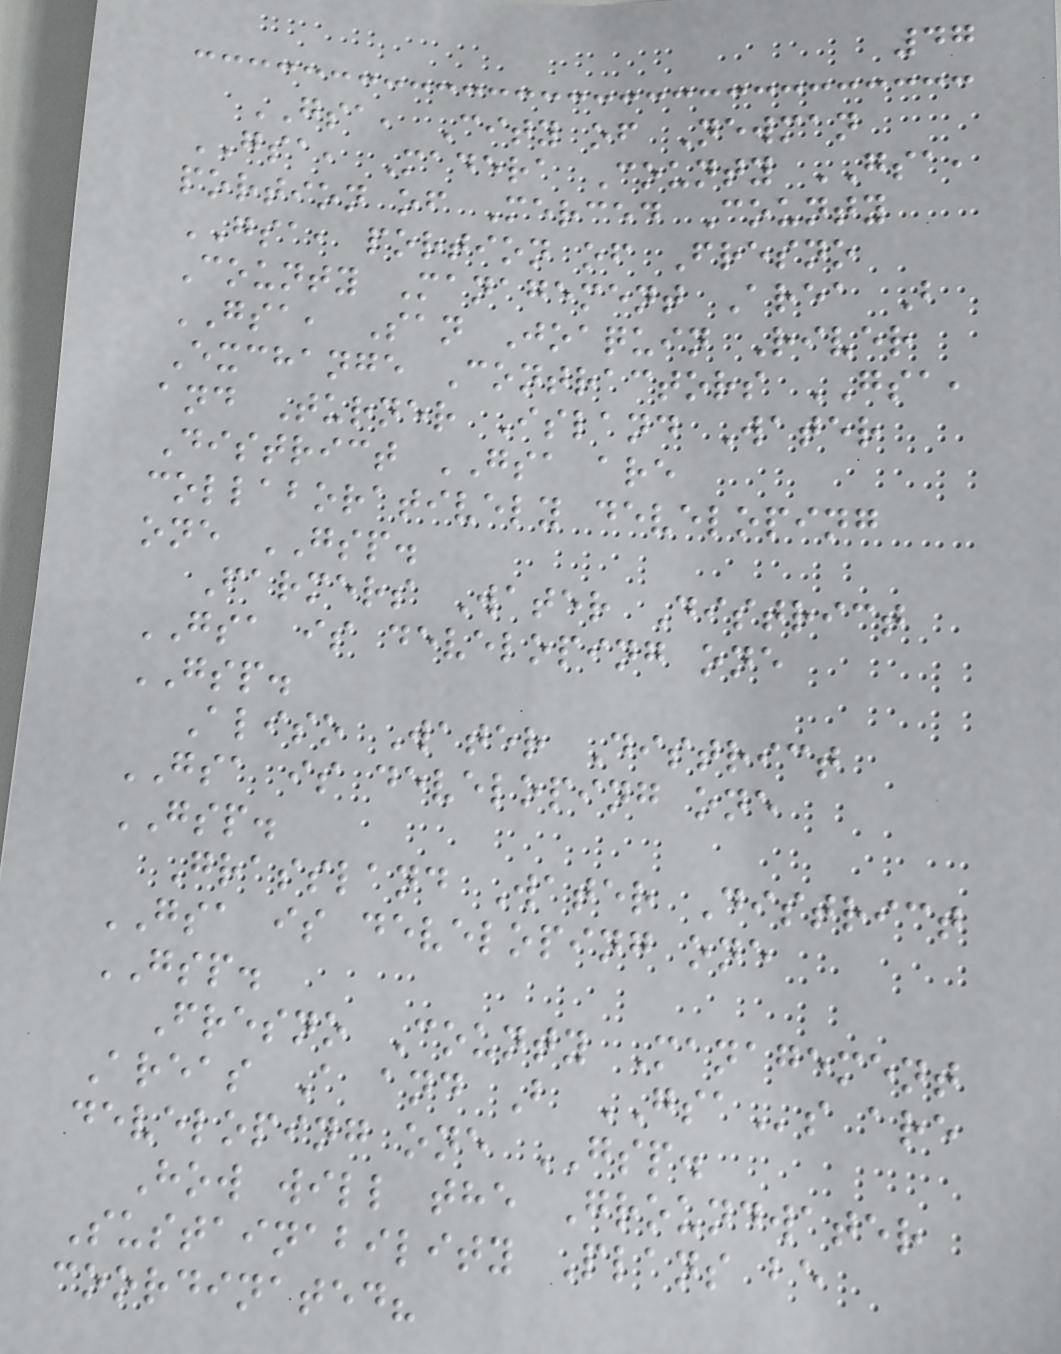47
GSA, City of Newman
GSA, Madera County GSA,
portion of Merced County
GSA, portion of Fresno
County Management Area B
GSA, San Joaquin River
Exchange Contractors GSA,
and Turner Island Water
District GSA are
collaboratively developing
one GSP.
Farmers Water District
GSA is developing one
GSP.
Aliso Water District
GSA is developing one
GSP.
Grassland Water District
GSA is developing one
GSP.
Fresno County Management
Areas A and B GSAs are
developing one GSP.
How will the Groundwater
Sustainability Plans be
coordinated?
